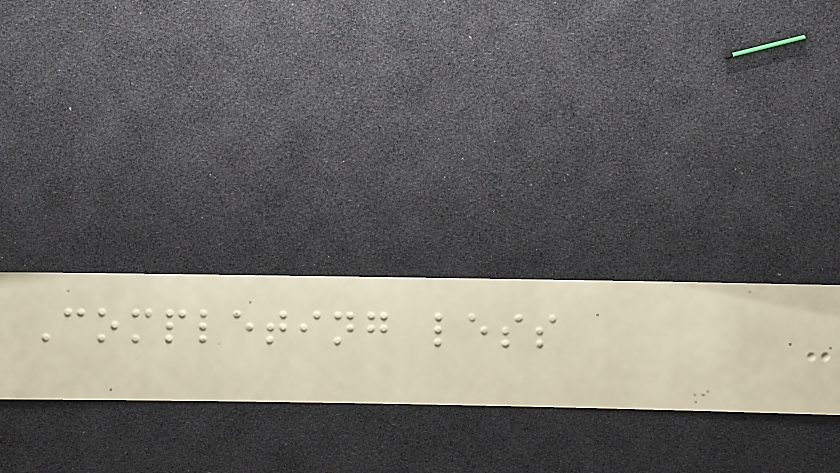Completing less
